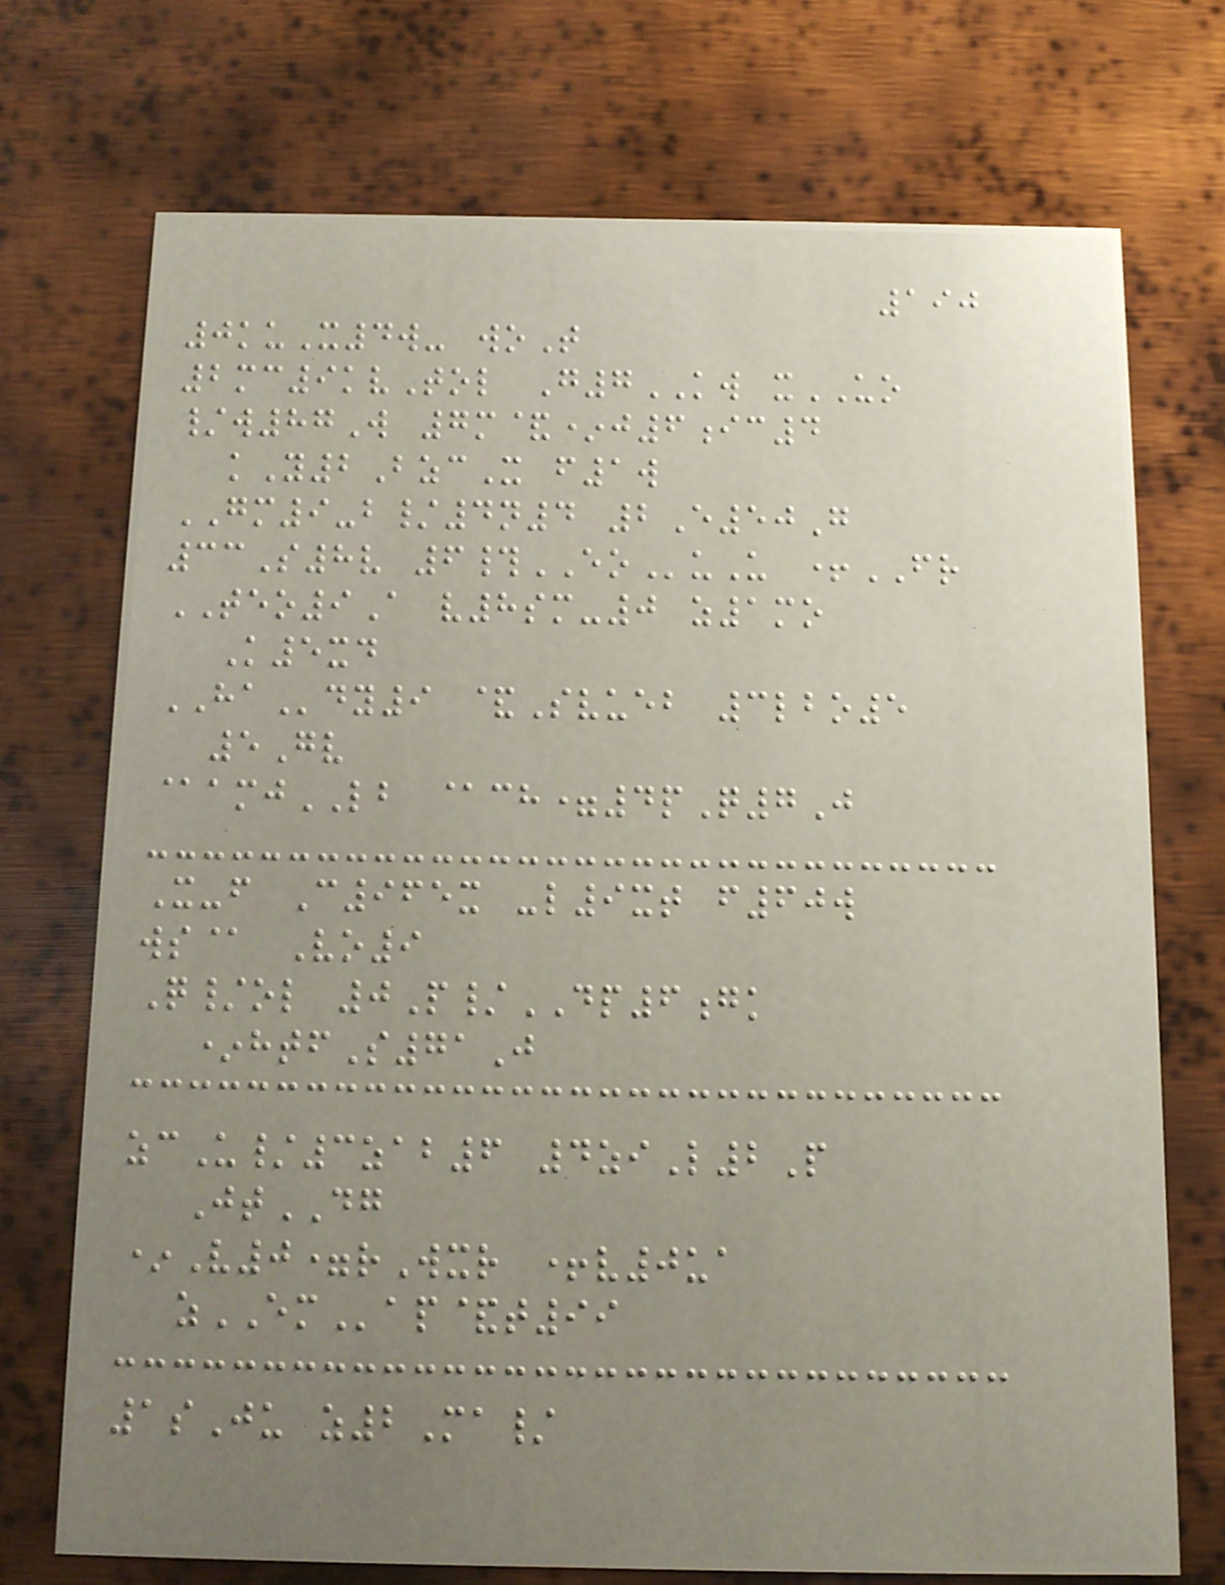190
0kuX4w- woT
2mc9kvTol G7KW xUO
/w87W 7m&*j6ic4
kY2BzcX f1w
GM9-b/4n4 2E50G
33S8v 6#EOuU +FR
TEO9A v8sm-0 z1mo
K5xd
HAdy9 &Svueb 3lbo5
5Gv
@amjLB @ch=4pQ7J
X-f C965x -l9xt f60w
ws@ Vo9
Q/ol 0P/DP6gk
*htfS71J
zcU/3zab6 4ziL2P
JtDG
*V0=rWxr +v0ua
zEMap&t99
1sJu z2Ma/
